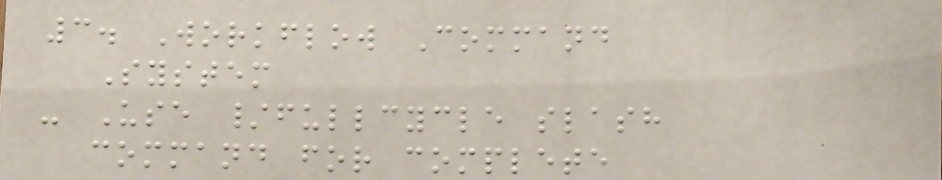3. Workflow Command
System
- Use /fullcycle slash
command for complete
